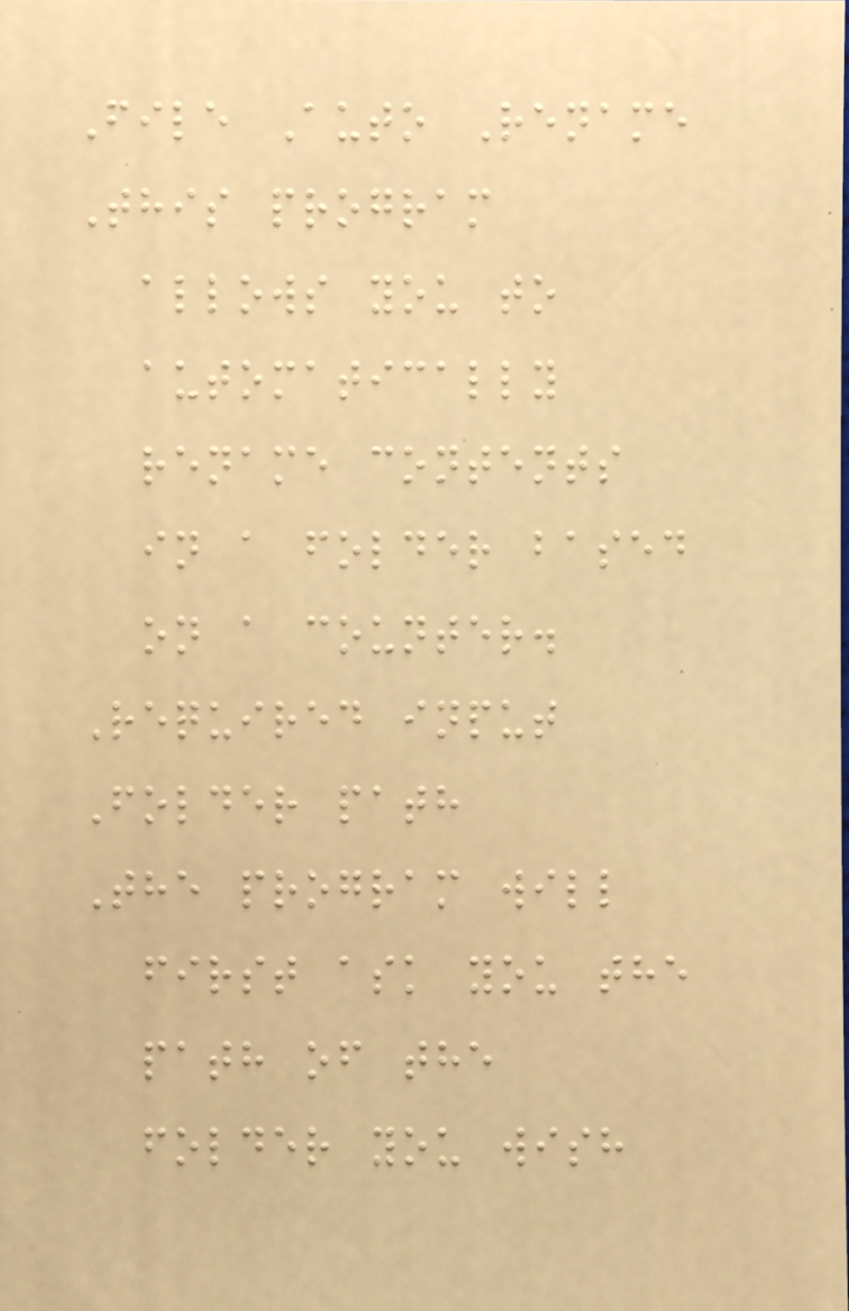File Auto Rename
This program
allows you to
automatically
rename contents
in a folder based
on a counter.
Required input
Folder path
The program will
first ask you the
path of the
folder you wish
